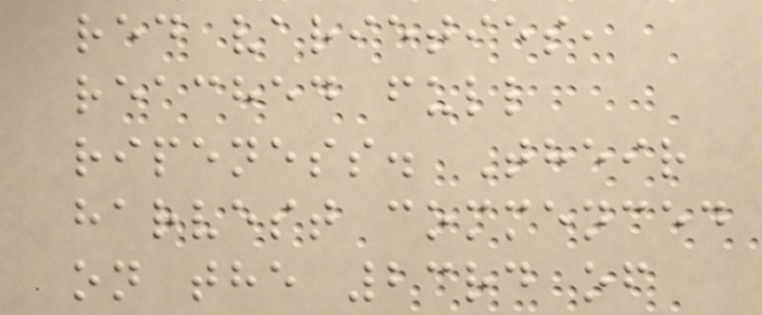red varieties,
reached full
ripeness. Their
harvest commenced
on the 23rd of
